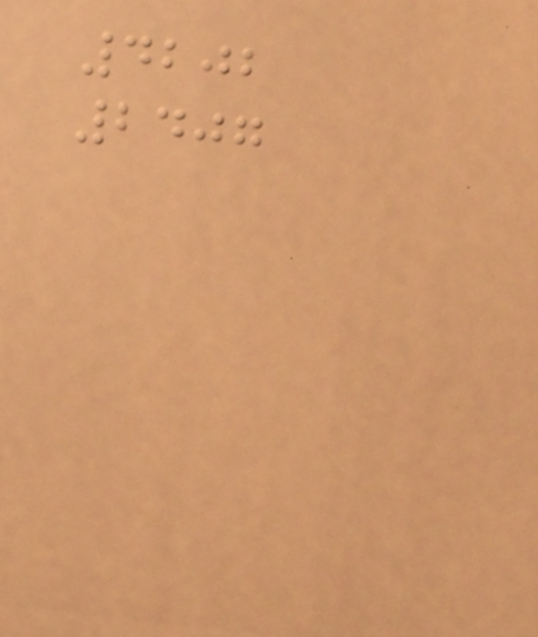4202
2407
